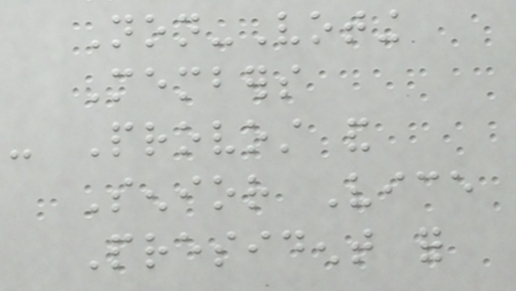Non-Voting
Members
- Provost and
Senior Vice
President for
